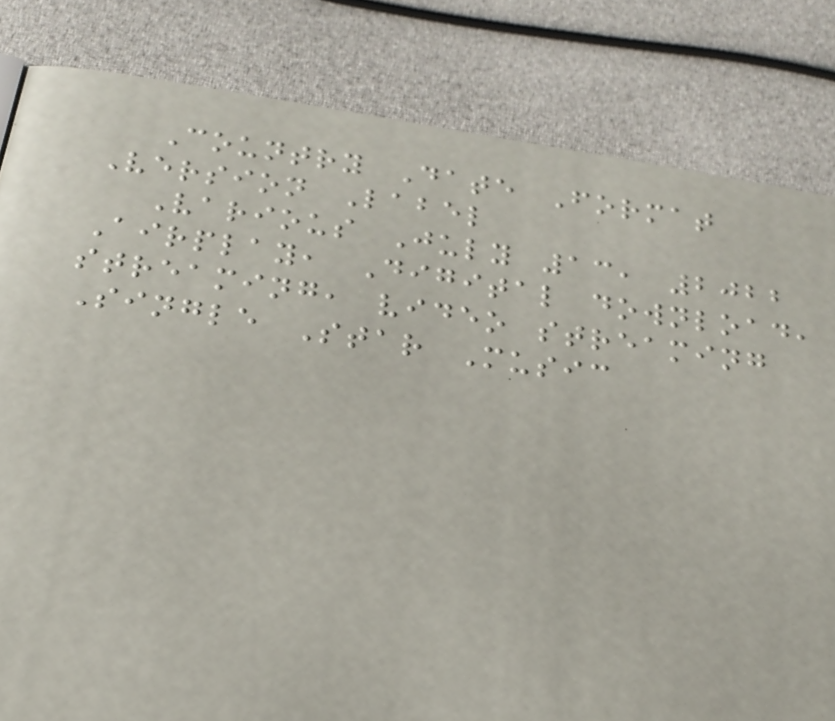Country Date Format
Version Label
Various July 13, 2022
Airplay, Digital download,
streaming, video streaming
Single Star Music
